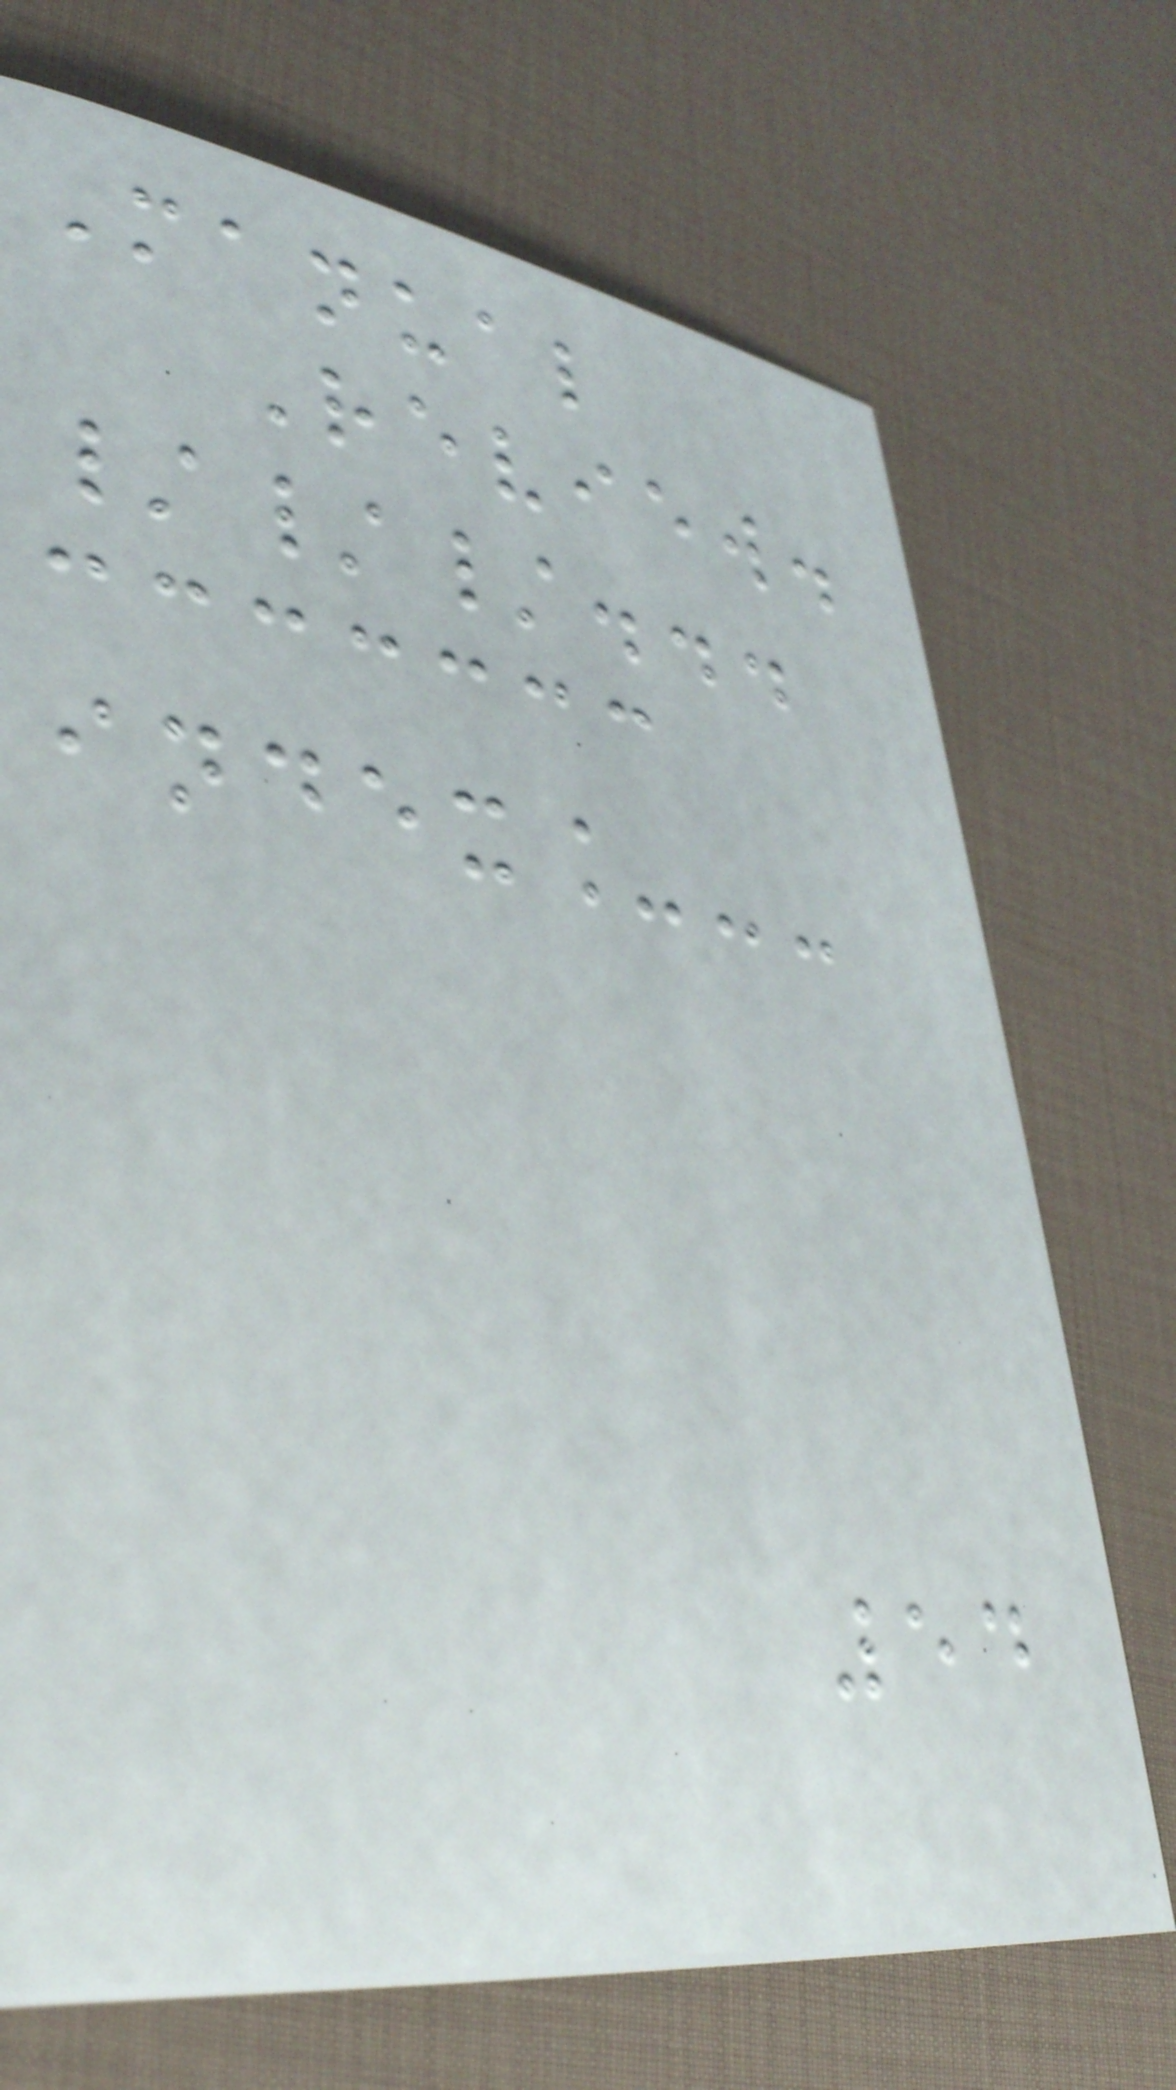Manual
Review.
///...
index_--
54
